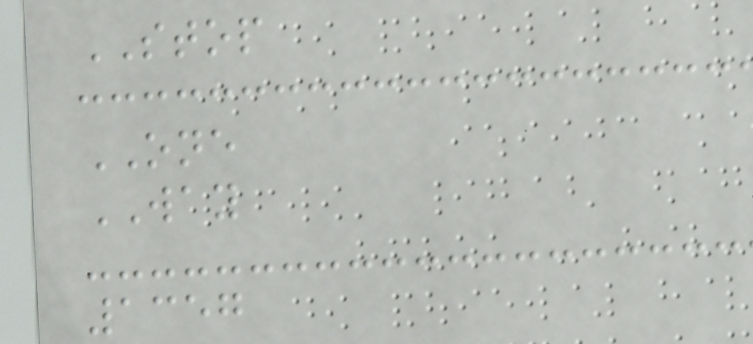STOP
ONE
WAY
1357
